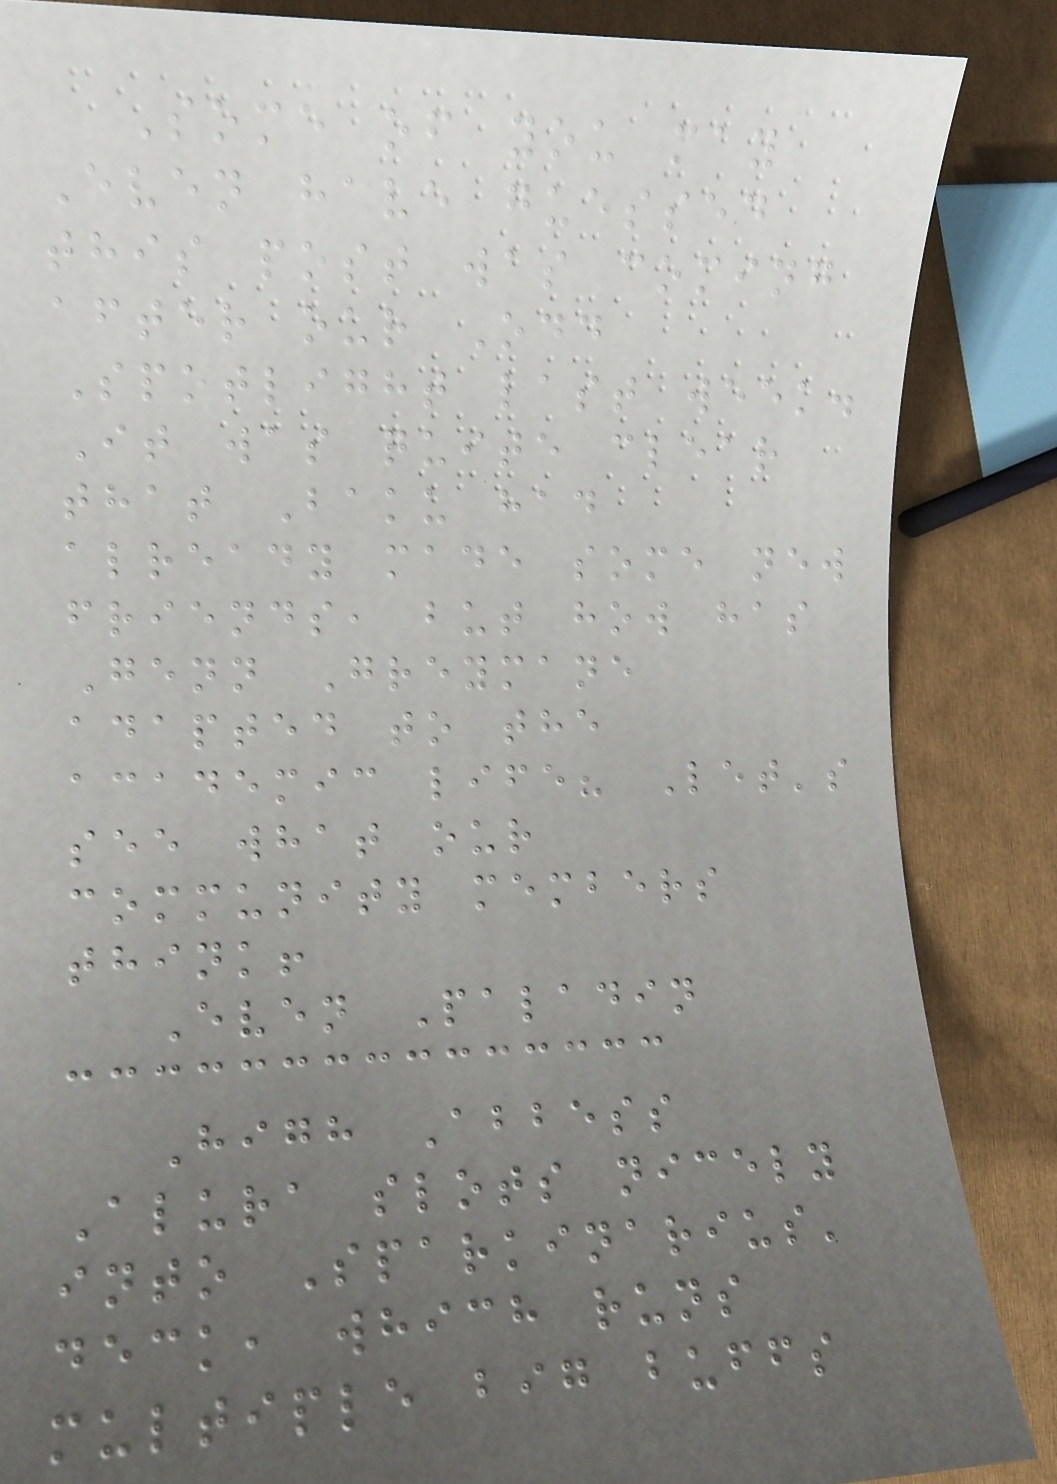Some of you may
Even have guessed
this post was coming
after our Odd
Spotlight last week.
It was quite clear
that Baku had
already made some new
friends, but how has
Genn Greymane
adapted to the
academic life? Let's
see what our
community members
think!
Even Paladin
High Abbess
Alura slots nicely
into Sparkinarius'
deck, which runs
multiple big buffs
